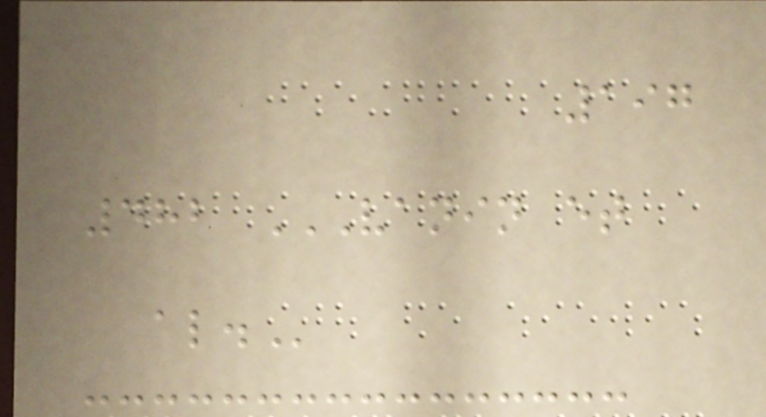197
482 VANIN ET
AL.
